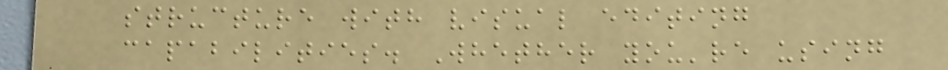structure with visual editing
capabilities. Whether you're using
